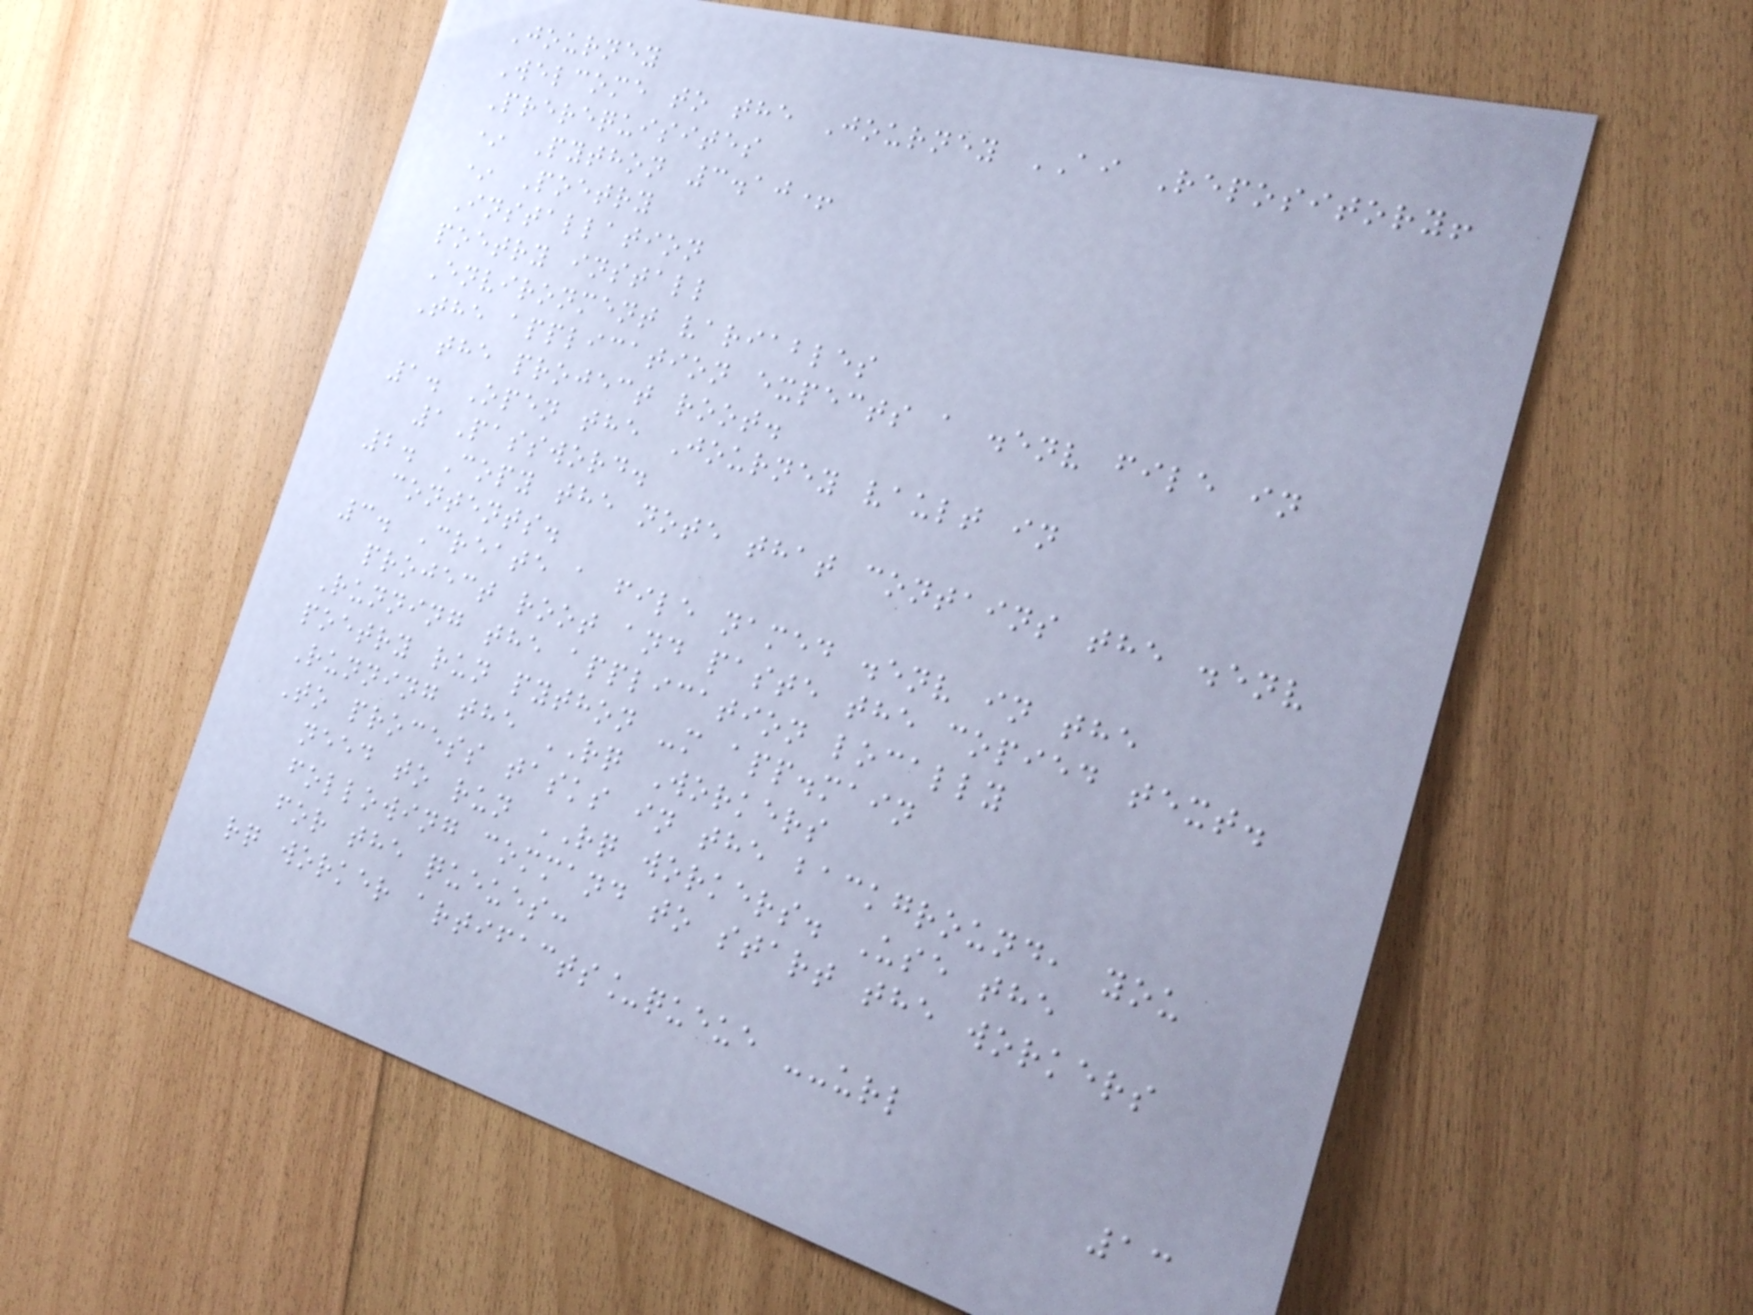Journey
Welcome to the Journey AI Repository!
Prerequisites
* Python 3.10+
* Poetry
Installation
poetry install
Environment variables
The application expects a .env file in
the project root.
1. Open the Journey vault in
1Password.
2. Copy the note that contains the .env
contents.
3. Create a file named .env in the
project root and paste the copied text.
Running the application locally
poetry run python -m app.main
Running the RQ Workers
To process tasks in the background, you
need to run RQ workers. Use the
following command to start the workers
for the queues:
rq worker artifacts_queue --url
13
